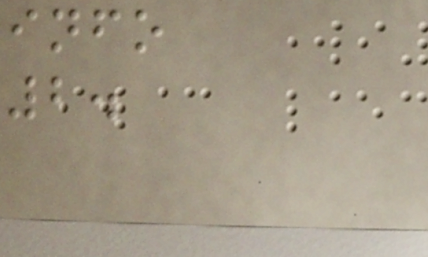info
2.
